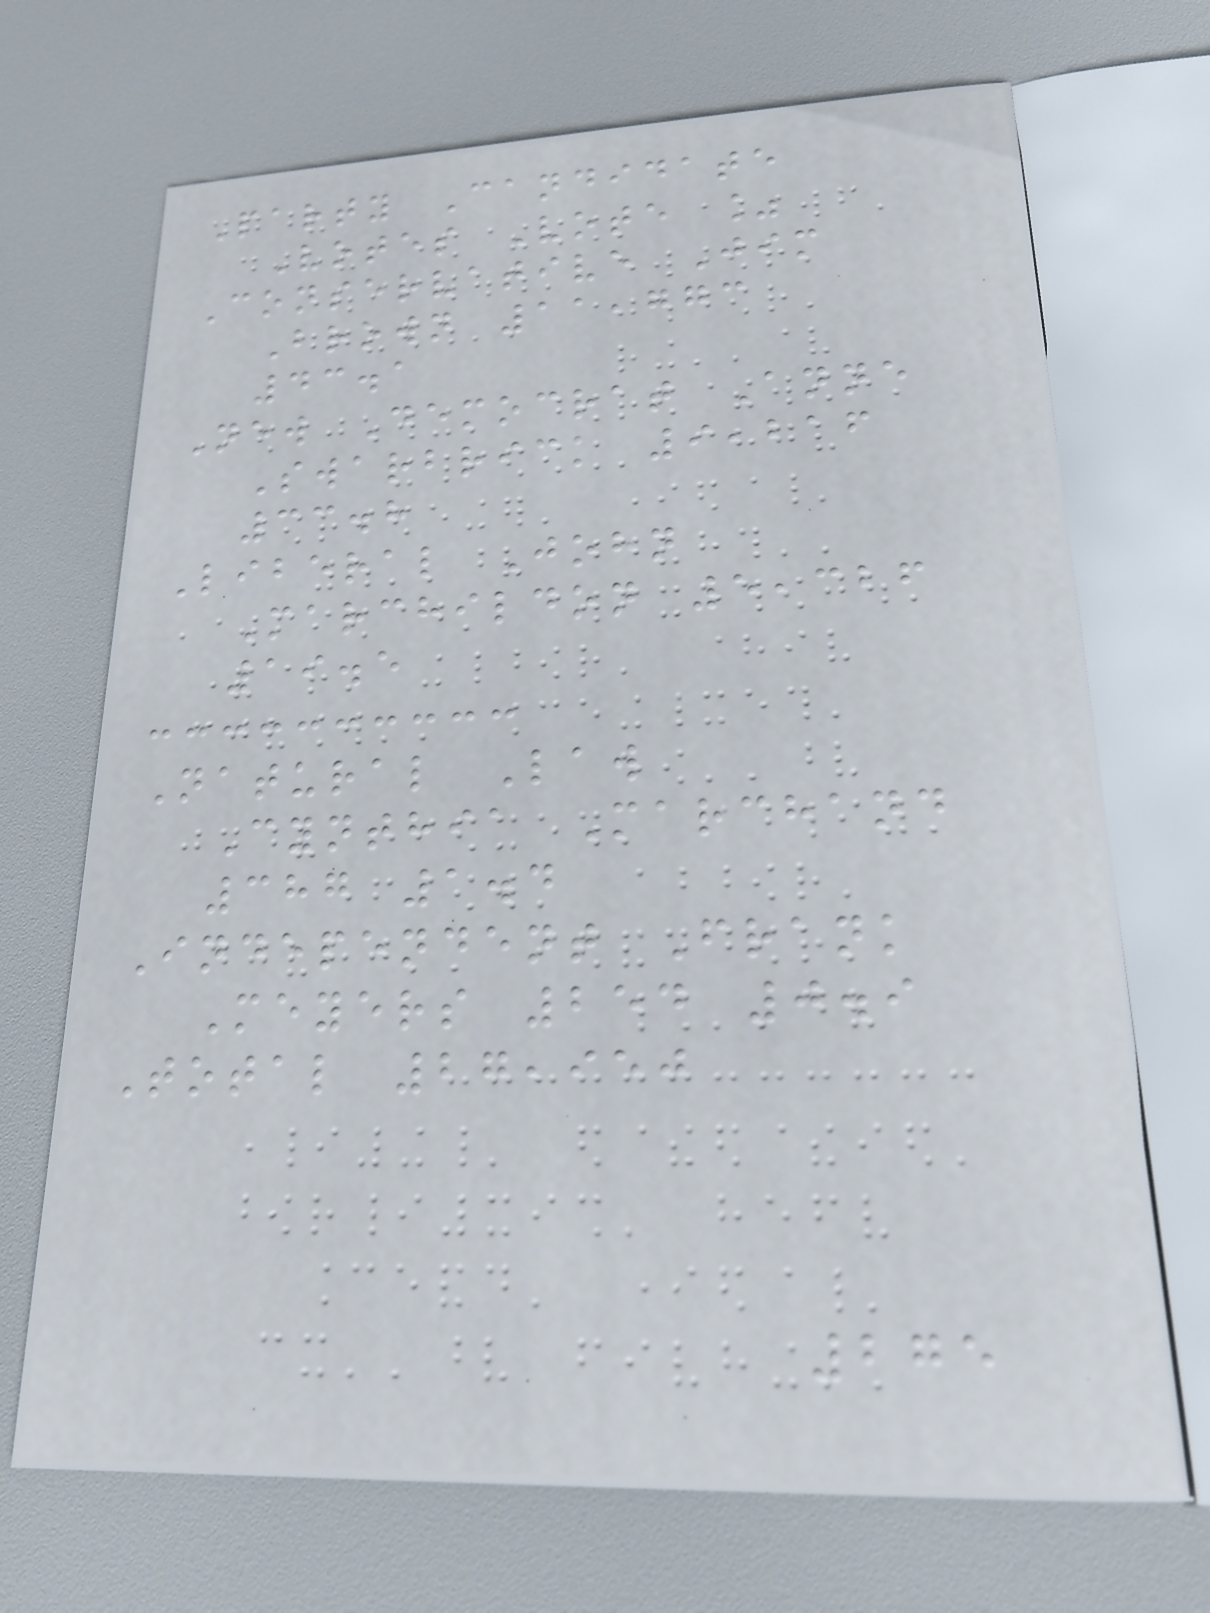Party Candidate
Votes Vote %
Conservative Jim
Brown 11,773
43.1
New Democrat Anne
Swarbrick 9,216
33.8
Liberal John
Marchildon 5,326
19.5
Natural Law
Cynthia Marchand
387 1.4
Independent Frank
Meyers 254 0.9
Total 27,950
275
